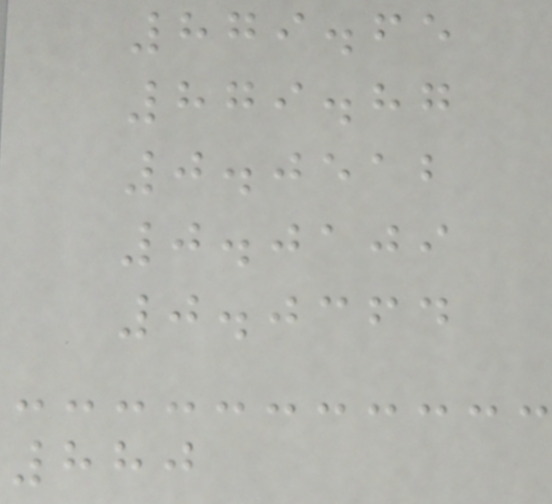879.65
879.87
0.0512
0.0109
0.0364
880
